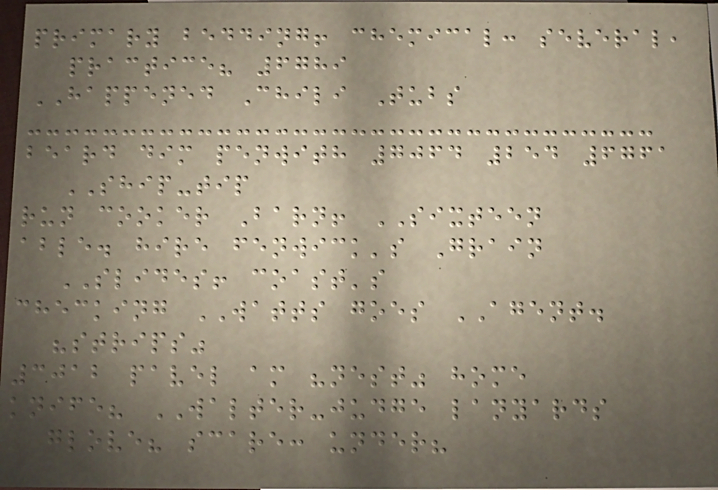primary bedding! chemical: several,
practice? 6789
HAPPENED Chili Tubs
beard dim penwith 7064 254 6761
SHIP-tip
run cooker Barn! SIXTEEN
able. hire fenwick's Grain
SLIDES! coast's
checking WATTS goes AGENT.
"strips"
3012 pavel am "nest" home
knife? WALTER-judge lanyards
glove? scare: under?
